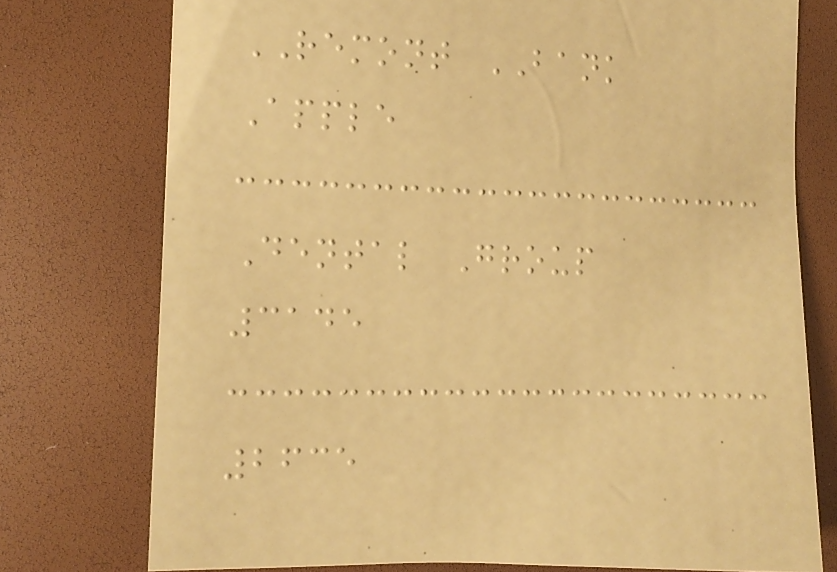REMONT BANK
Apple
Dental Group
3145
2635
